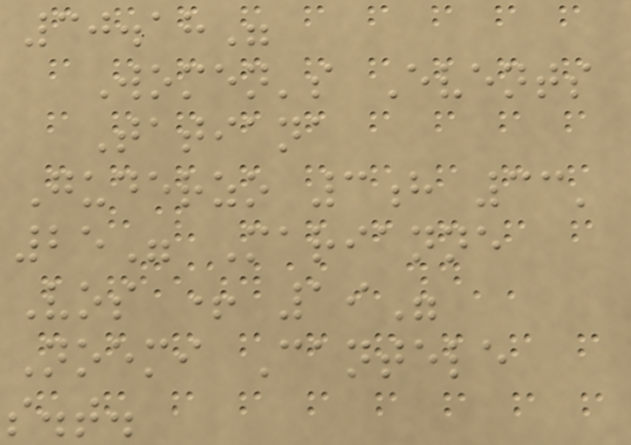30.18"
Women's Events
Tatiana
Guderzo 3h 33'
25" Marianne
Vos + 19"
Noemi Cantele
s.t.
